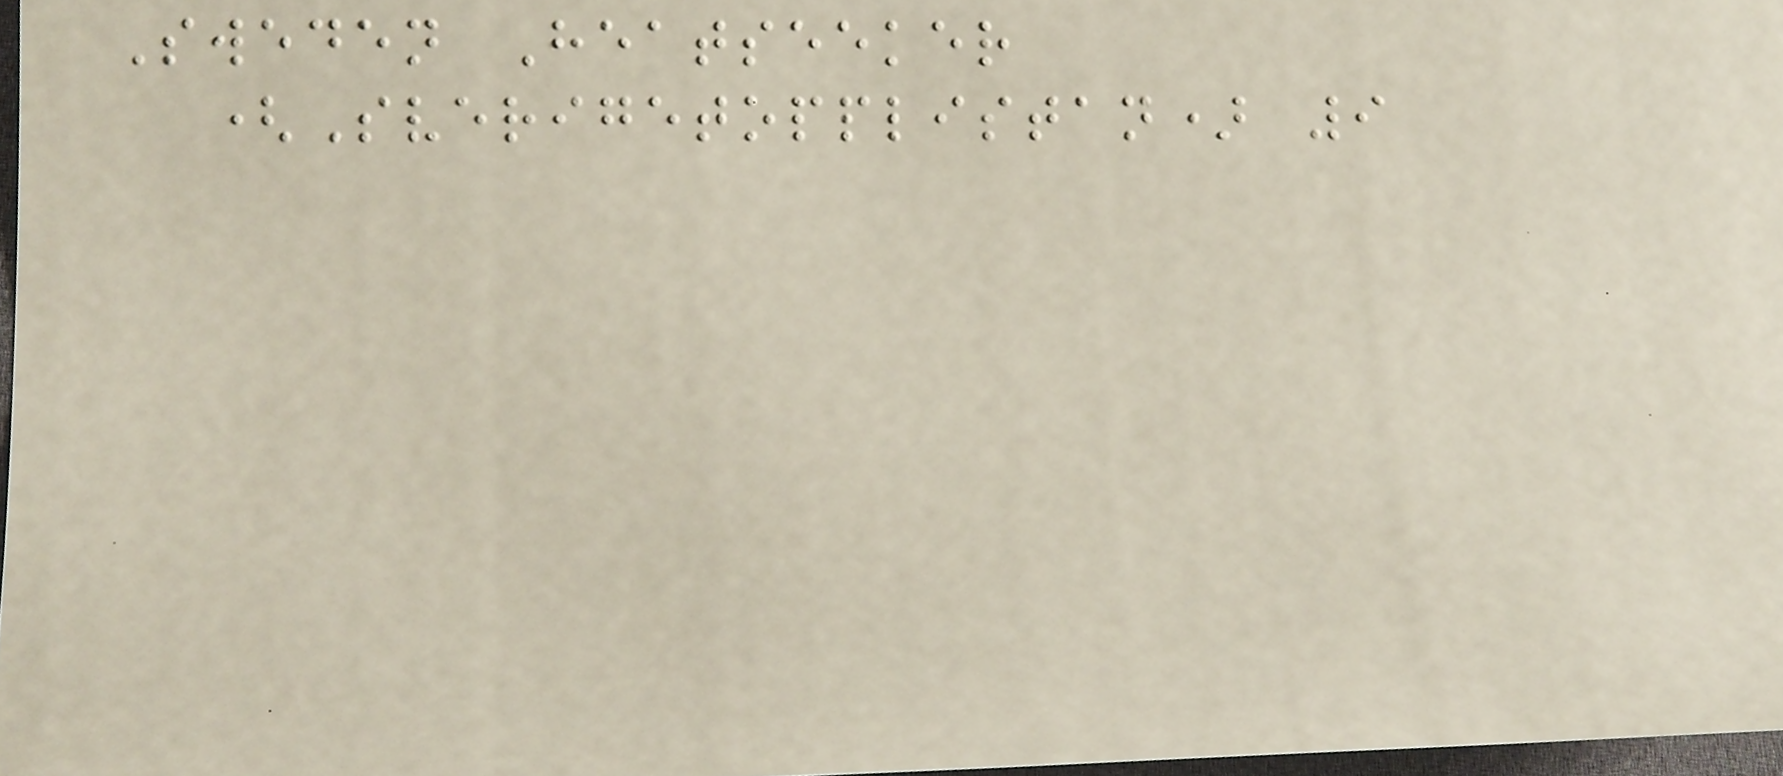Sweden Heatseeker
(Sverigetopplistan) 9
